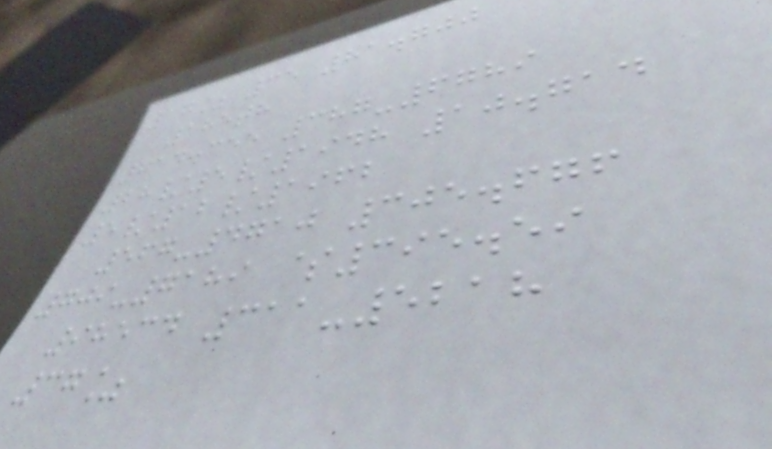17% 35 81.700
185th
714.355 387-6789
28/5/1948 10.714
5/12/1962
567-4710 305.676
709-7189 $395.59
98534 311-5218
37%
